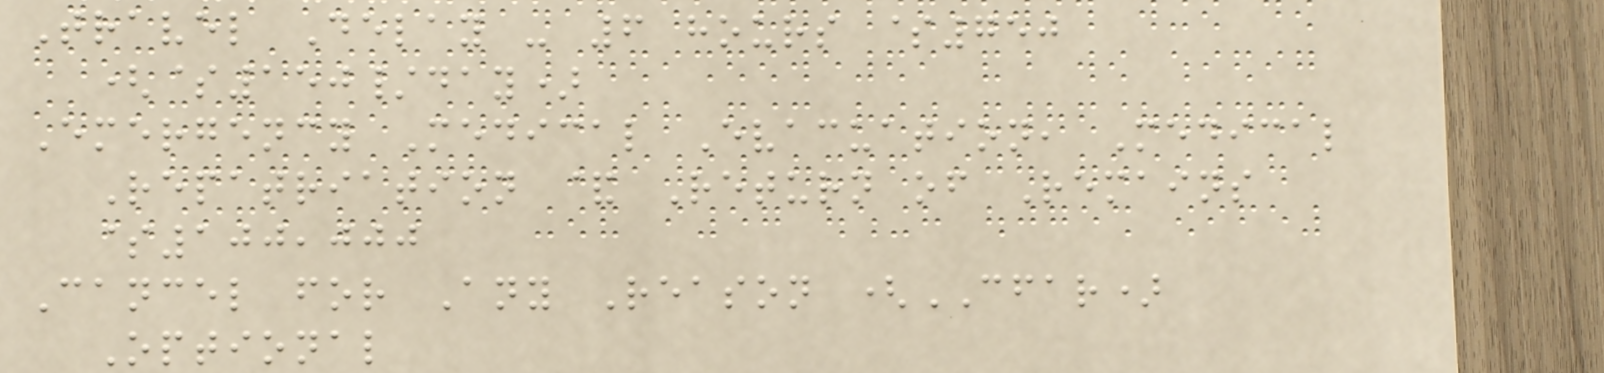Travel Delay - 6 hours $750
($150/day)
Emergency Medical Evacuation, Medical
Repatriation & Return of Remains
$100,000
Cancel for Any Reason (CFAR)
Optional
